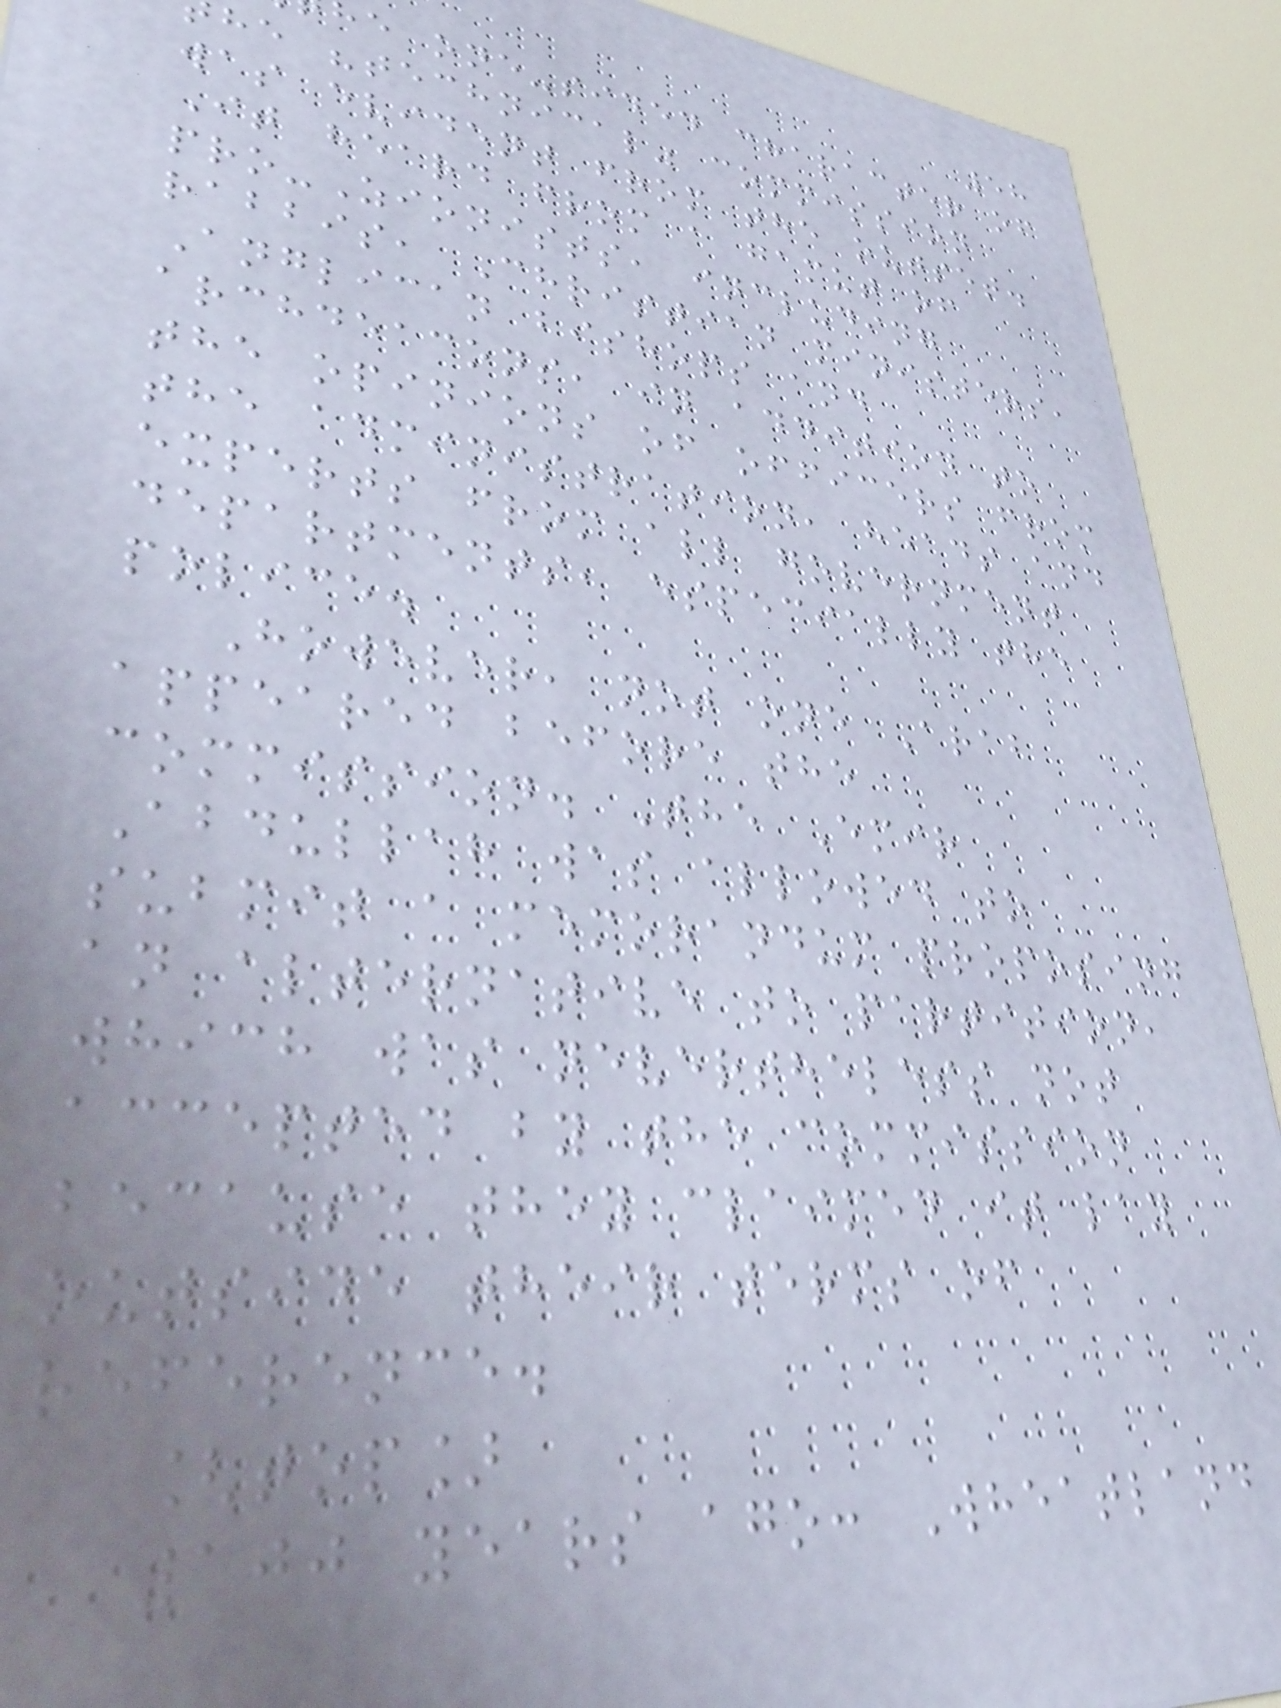58
e one-sided character of
he "technical" commission
was evident from the outset.
It heard from a gamut of
pro-Zionists, including
rabbis, Christian ministers,
Anglican bishops and
archdeacons, in addition to
the opinions of officers from
the administration, heads and
experts from all government
departments, especially the
police.
However, not one Arab
appeared before the
commission. The Emir
Abdullah was allowed to
submit a memorandum proposing
an alternative to partition,
which was nevertheless not
accepted by the commission
because they claimed it lay
outside their terms of
reference.
[top]
100 years ago: Wheatland
